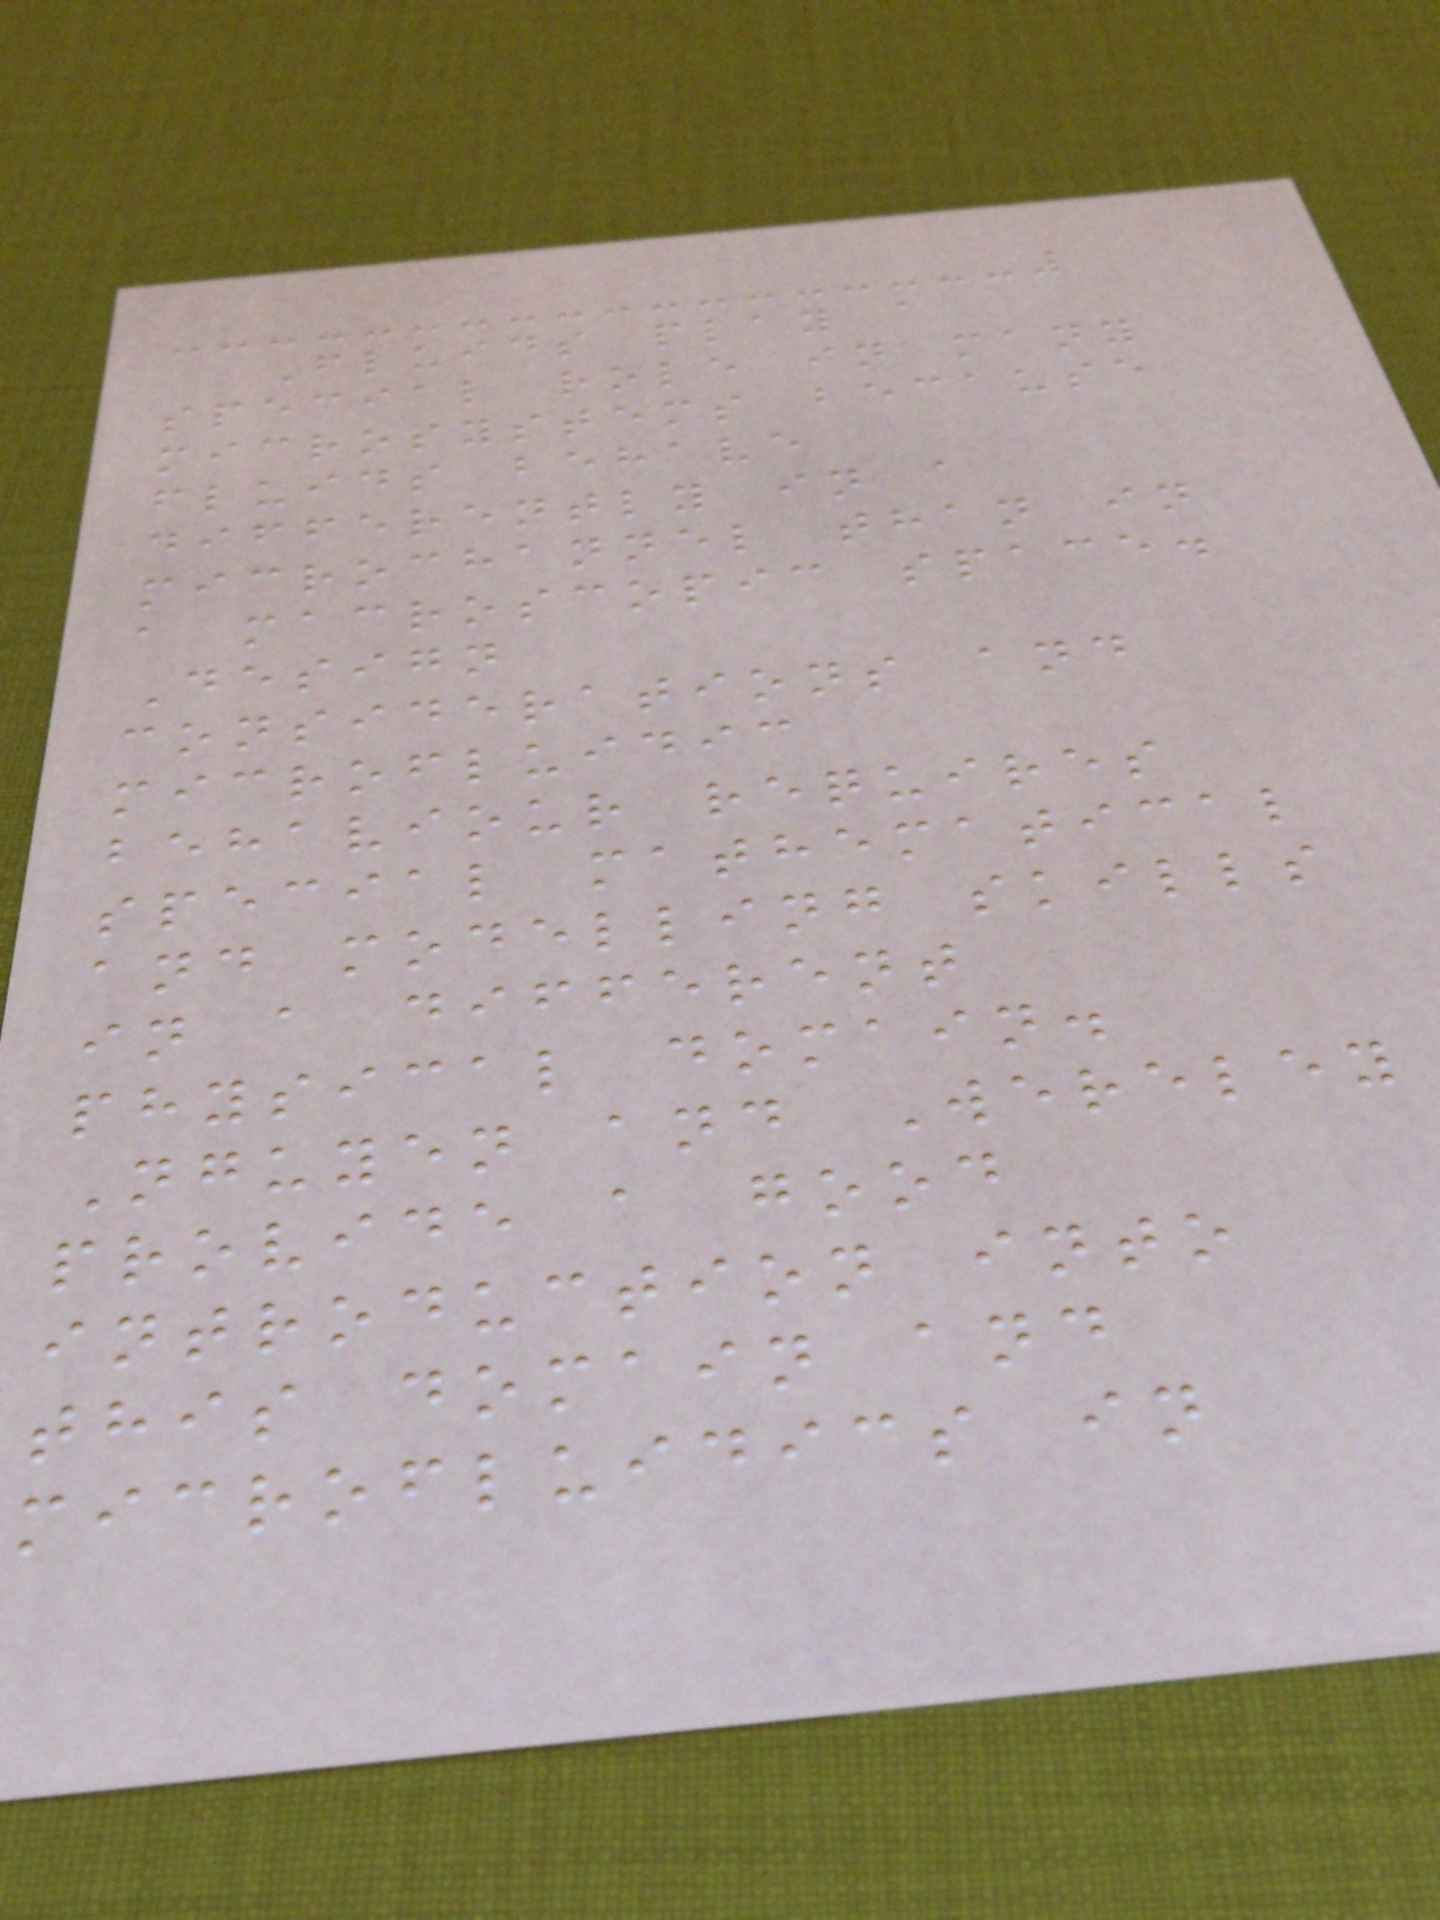Fluids play a
special role in many
microsystems because
fluids behave
differently in a
microchannel than in
a macroscopic space.
Design
considerations and
microfluidic
behaviour requires
special mathematical
and modelling skills
in a different
physical domain.
Nguyen and Wereley
provide a good
introduction into
this domain and
microfluidics in
